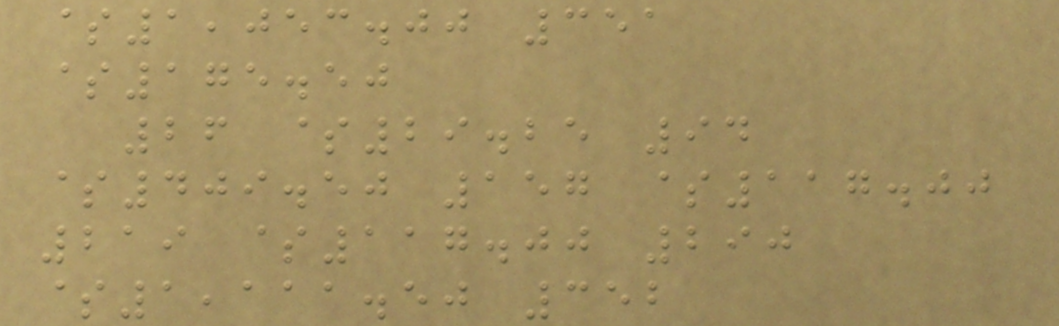$1,053.00 351
$175.50
26 $29.25 94
$409.50 157 $117.00
219 $117.00 290
$1,111.50 352
